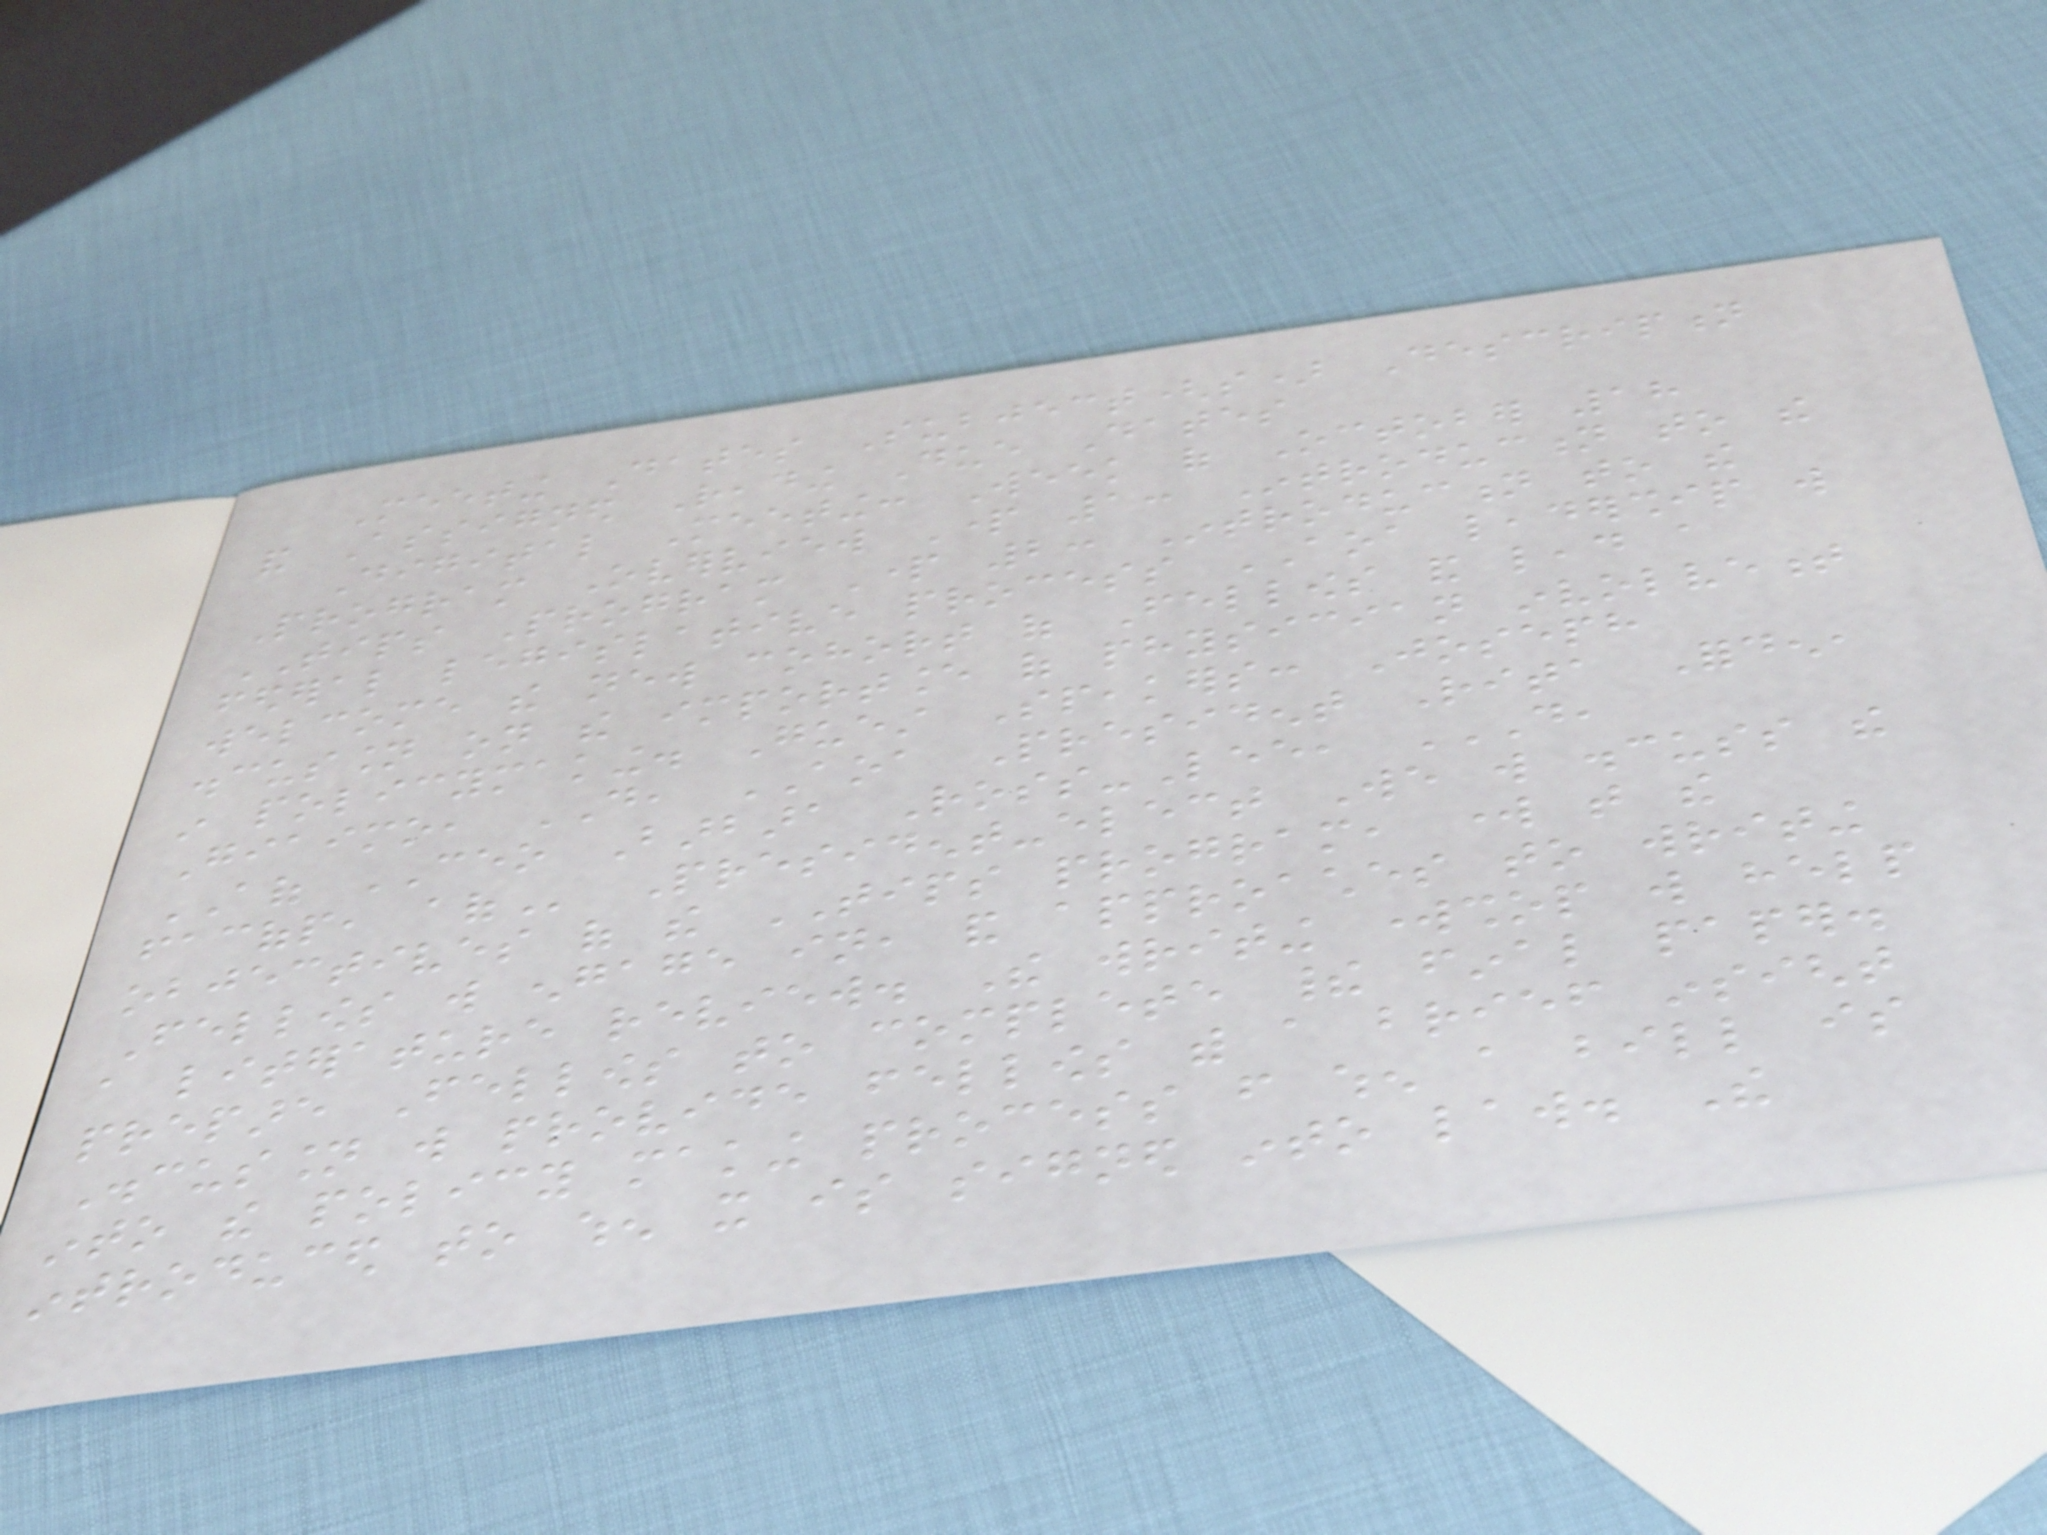Meeting Dates Subject(s) Description
and Assigned Reading Due Dates
Digital Meeting: Week of October 18
Program Overview Part 1: Introduction to the
TIPS Program Part 2: Introduction to the
federal legislative process AOA leadership will
welcome the new cohort of Fellows and lead a
discussion on the importance of physician involvement
in policymaking. Guest Speakers: Joseph
Giaimo, DO, AOA President Rita Forden,
AOF CEO Barbara Ross-Lee, DO,
FACOFP, AOF President-elect We will discuss the
objectives of the TIPS program, work that the
Fellows will engage in, and approaches to writing
a literature review. The writing workshop will help
prepare Fellows to complete their final paper.
Discussion will provide fellows with a brief insight
into the policy making process from when a bill is
introduced to when it is signed into law. The
